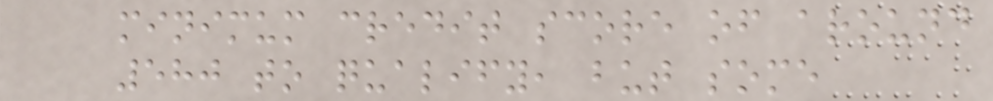minimum credit score of around
580 to qualify, but some
